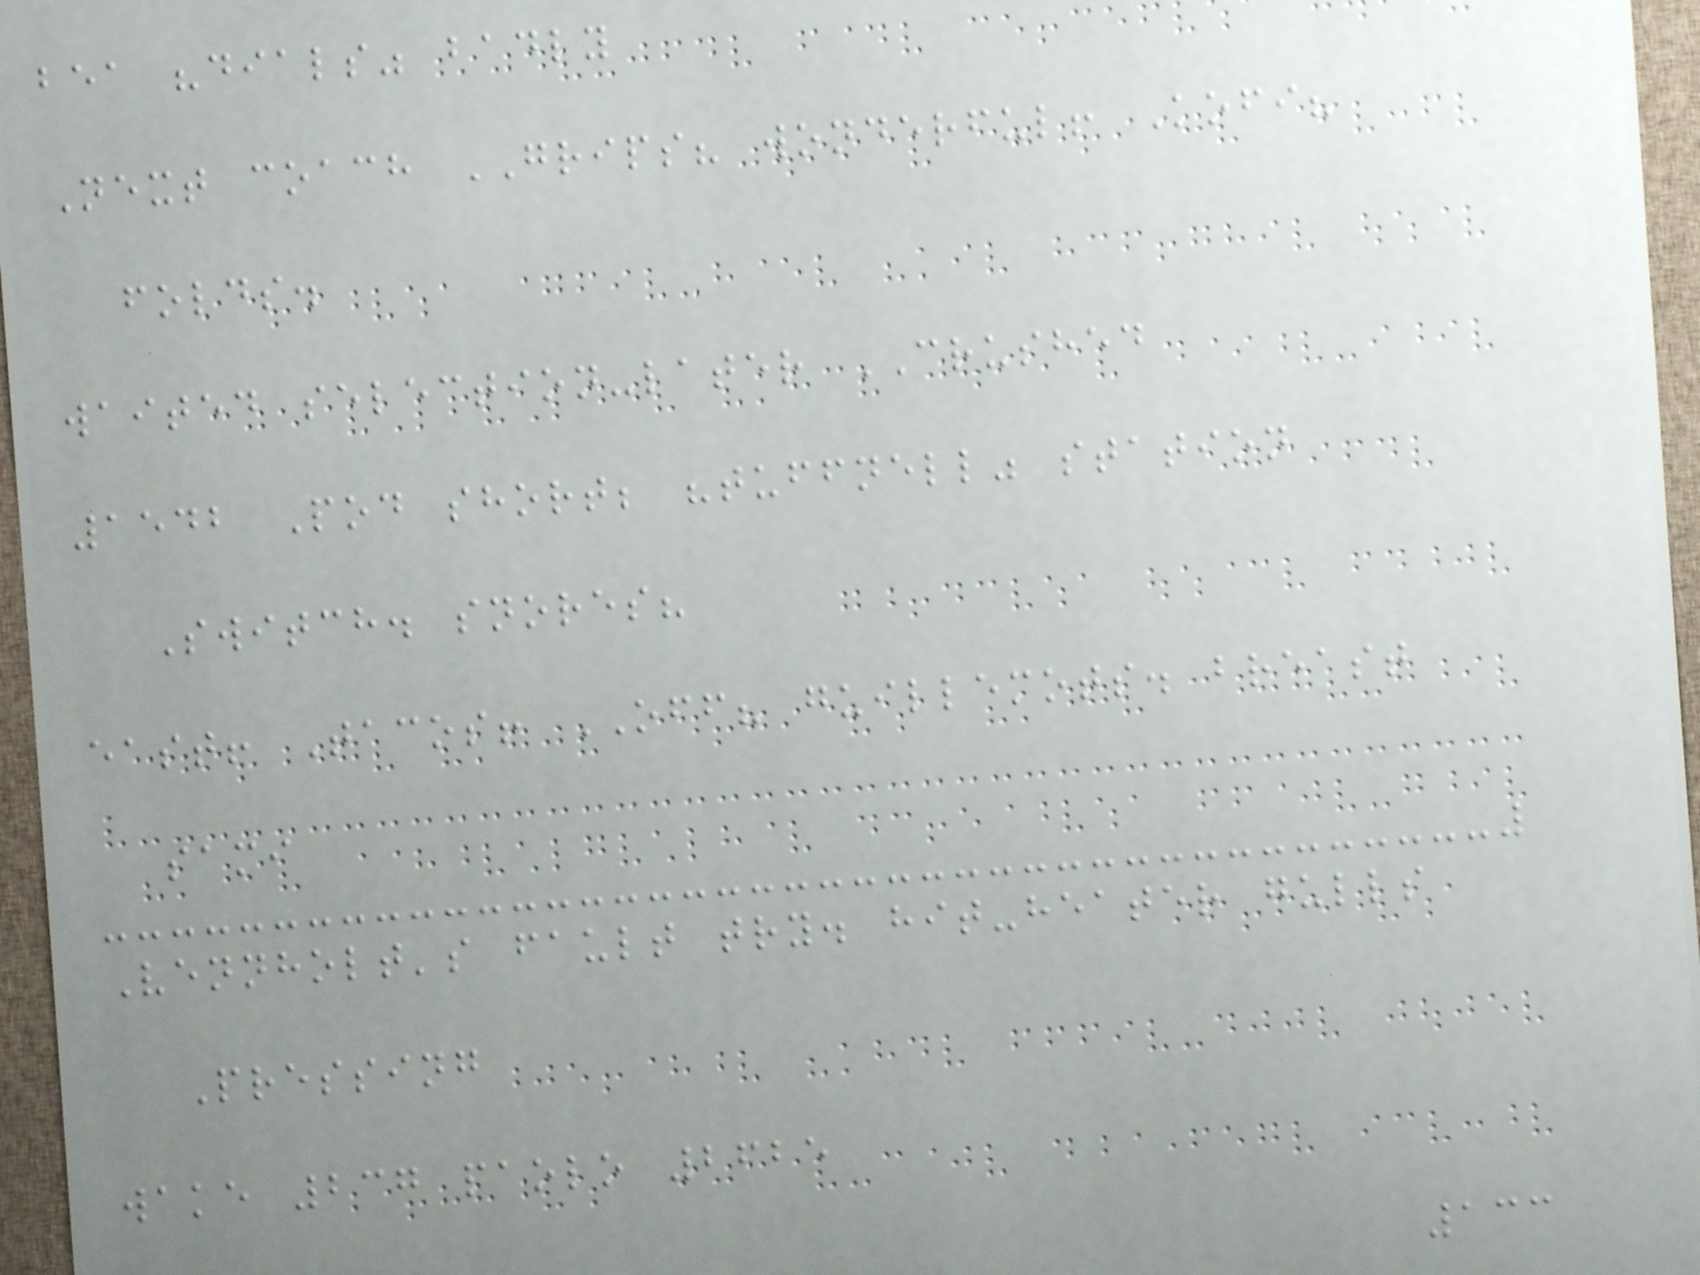bea "dials" badly
Next coach GRIPS? wonderful! Kofi?
folds.
waited selection-later CRUSHED
1542 Pod short; "tuffnell" station
Switch. snores?
east! Tacos! OFF? guillemots. breast
sami
Vennholt's fault try. hit-heater gulls
Pressing
wake 237 paolo 2625
133
